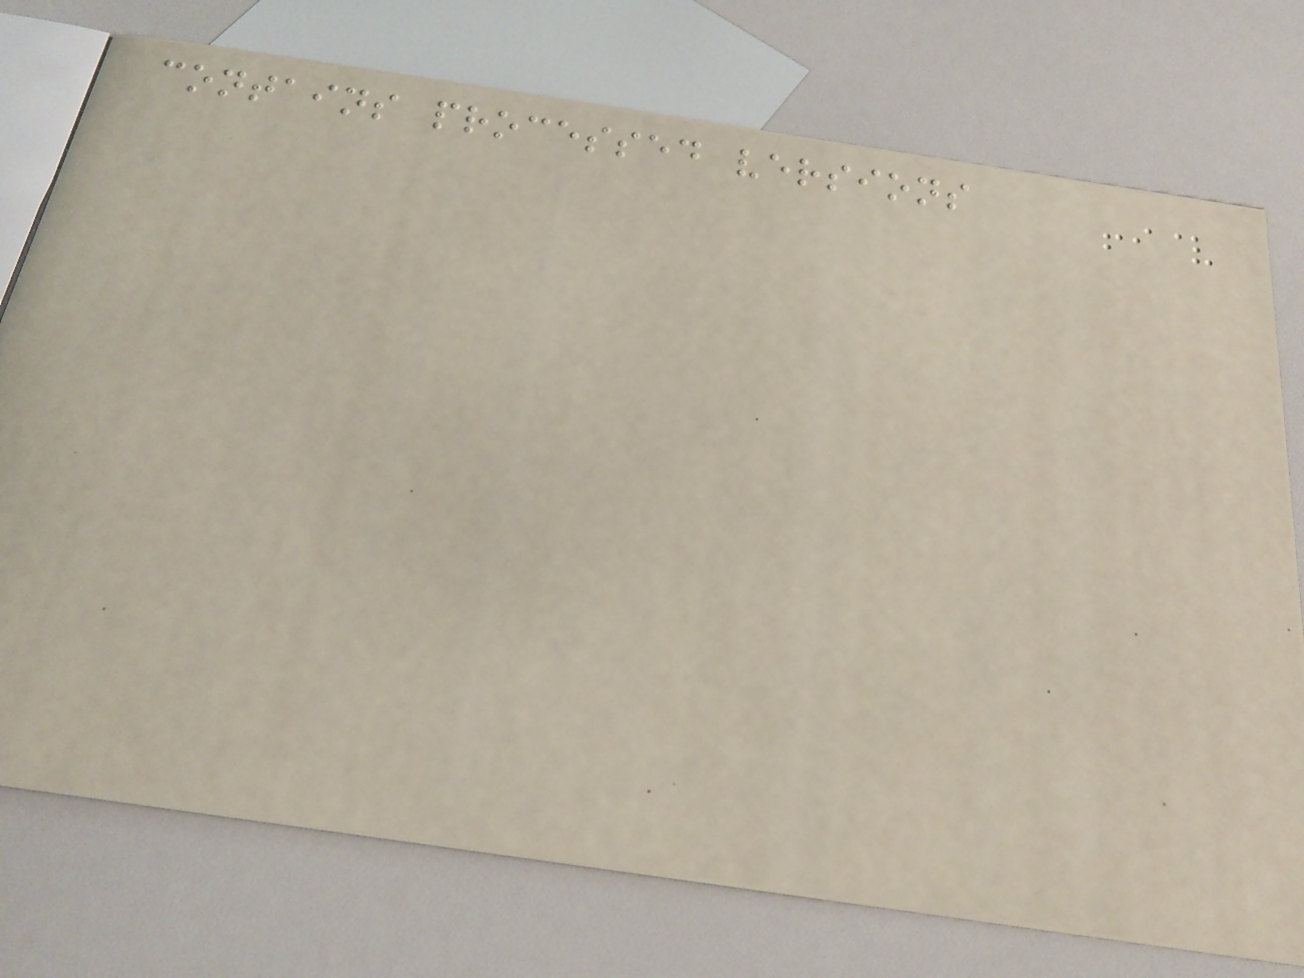contains processed versions
